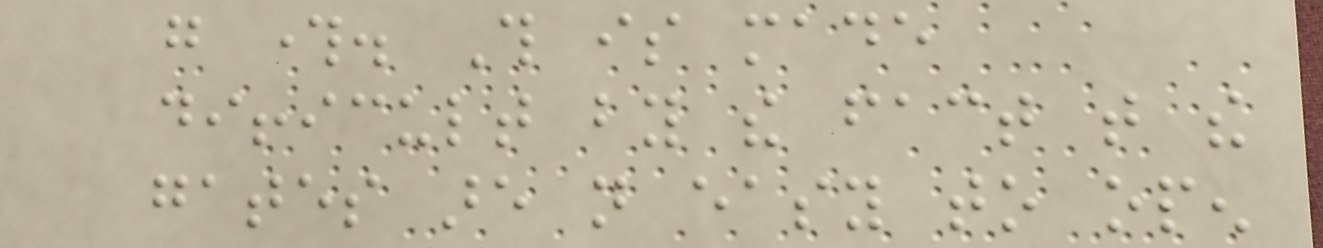go through. This is made
difficult by the fact that the
gates are not easy to open
